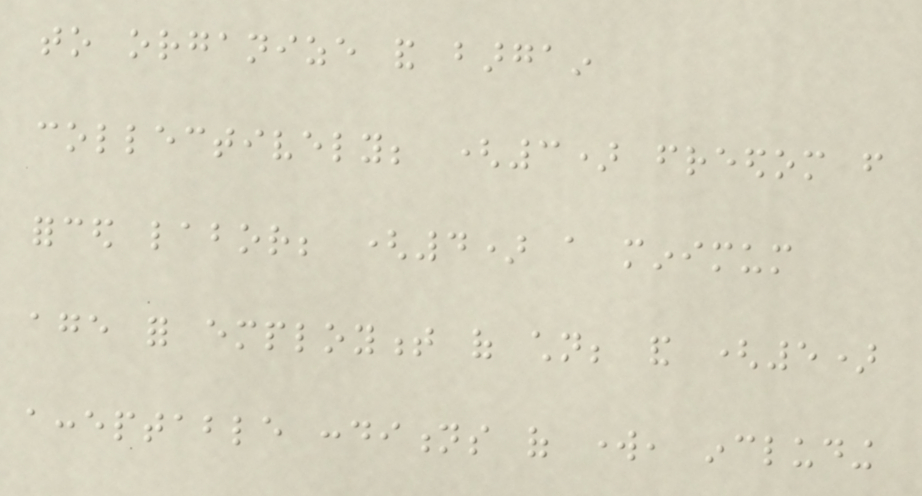to organize and bargain
collectively; (3) freedom from
forced labor; (4) a minimum
age for employment of children; and (5)
acceptable conditions of work, including
